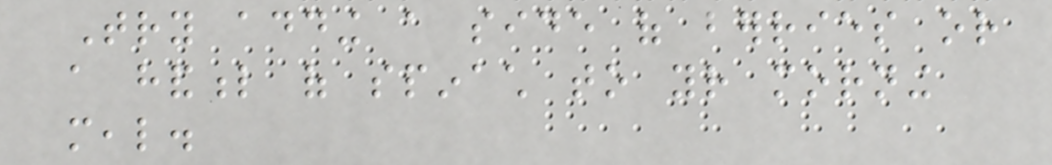Try adding a side of berries or
a handful of spinach to your morning
meal.
